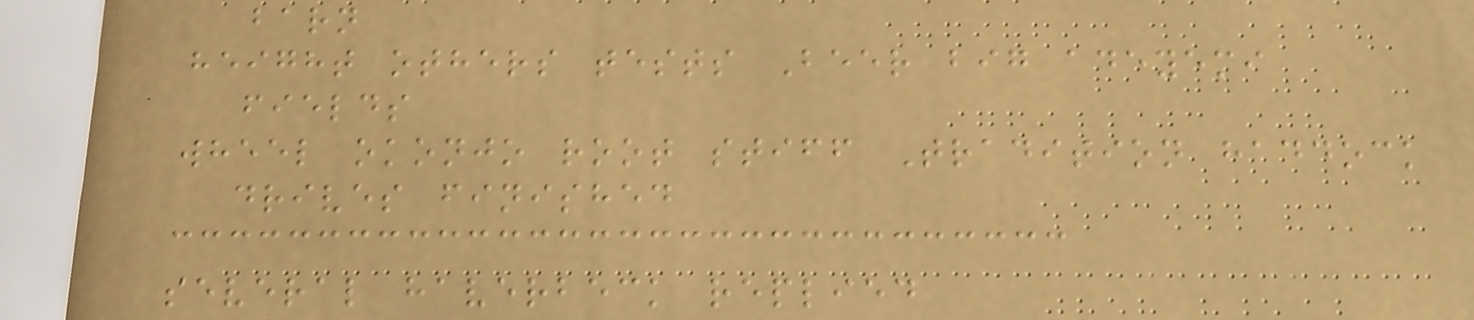barn
height others tests Beer big adeyemi
fields
wheel okonjo root stiff Tradition haddock
drives finished
several haverbeck replied
